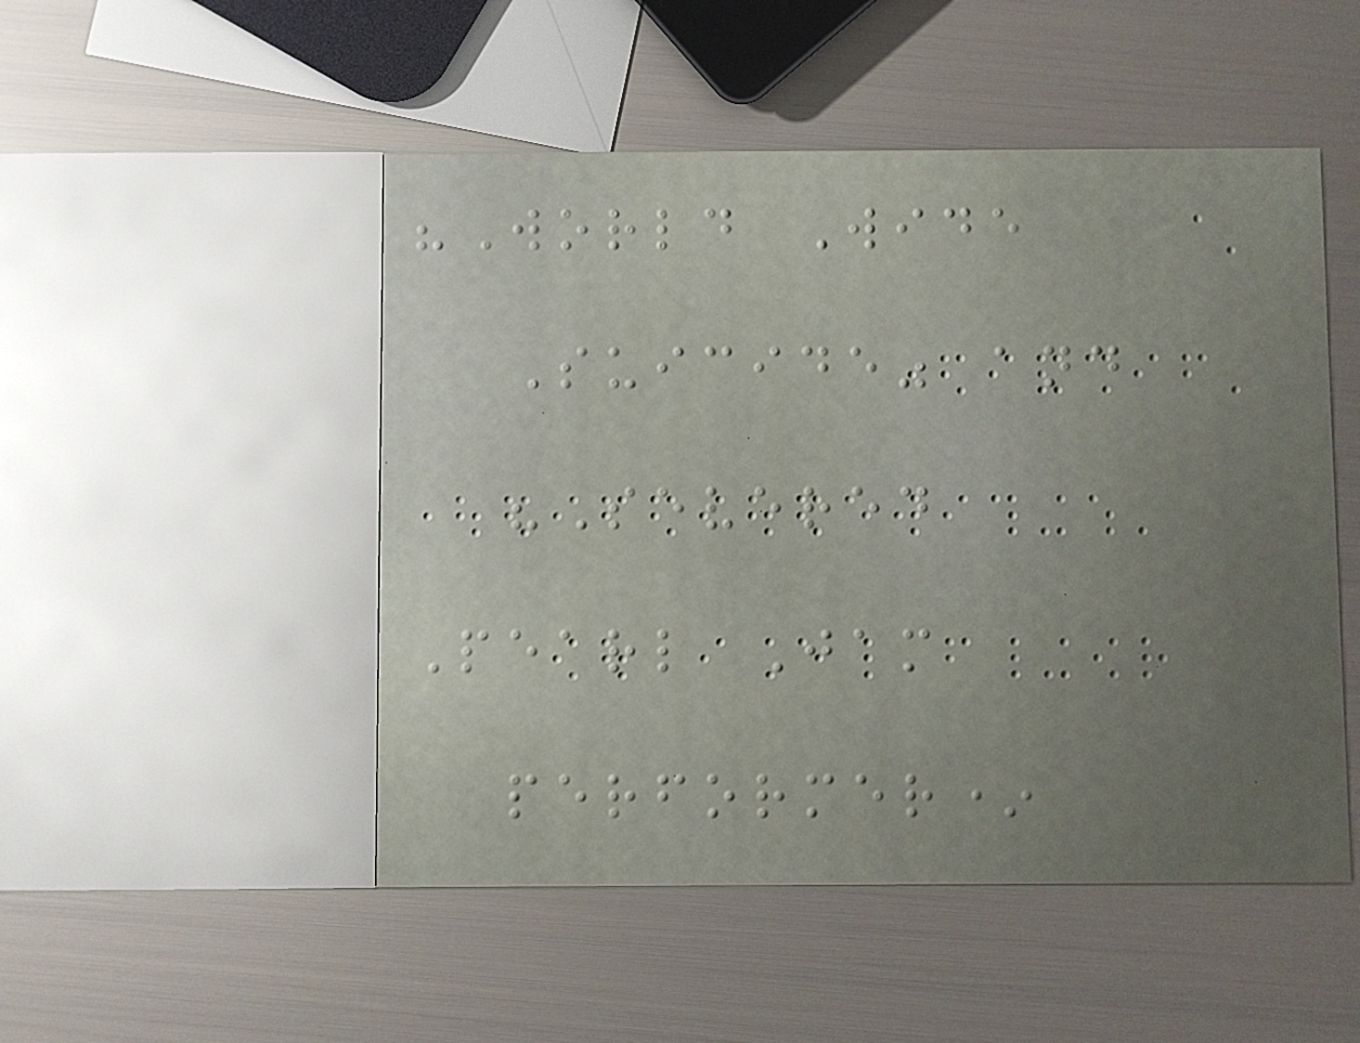"World Wide
Suicide" and
"Severed
Pearl Jam
performer*
